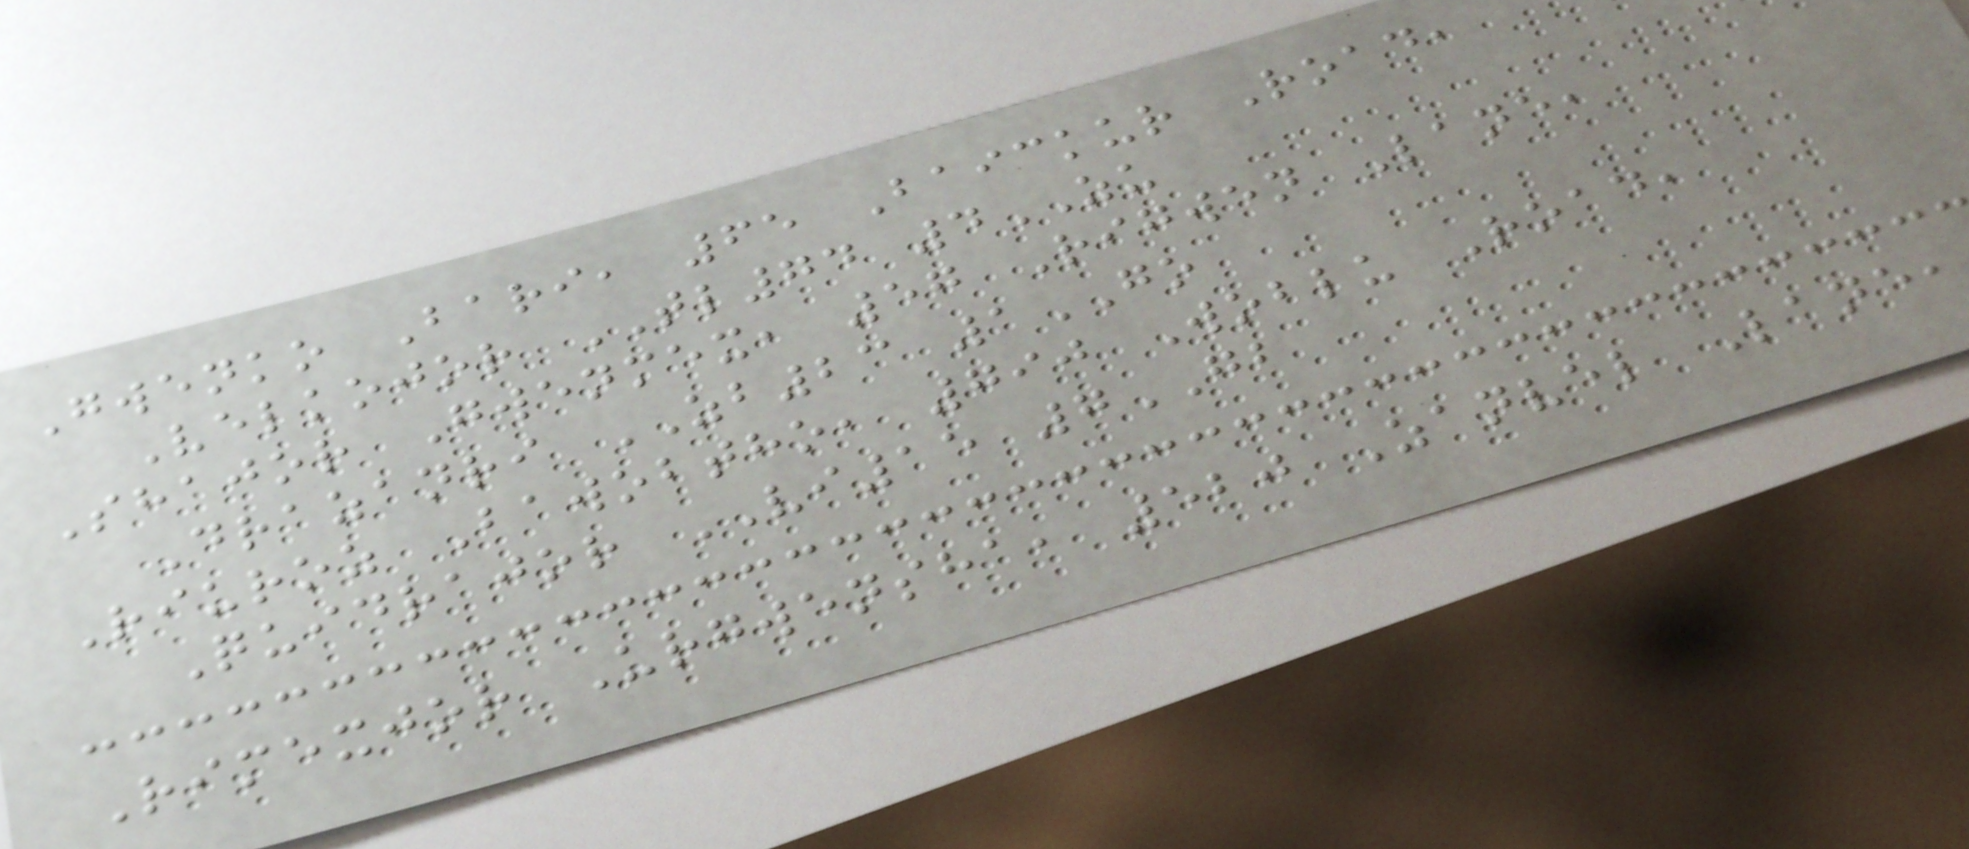Gwenko Bari, 65 Baickur Road,
Velkojor TL74 4ZU
Shajor Gwenmex, 57 Rigwen Lane,
Drazanri ZB23 1GO
Riuroz Bawobtho, 790 Woblu Road,
Quidrajor VI15 7GB
Rimexjor Urgwensha, 520 Zanvel Lane,
